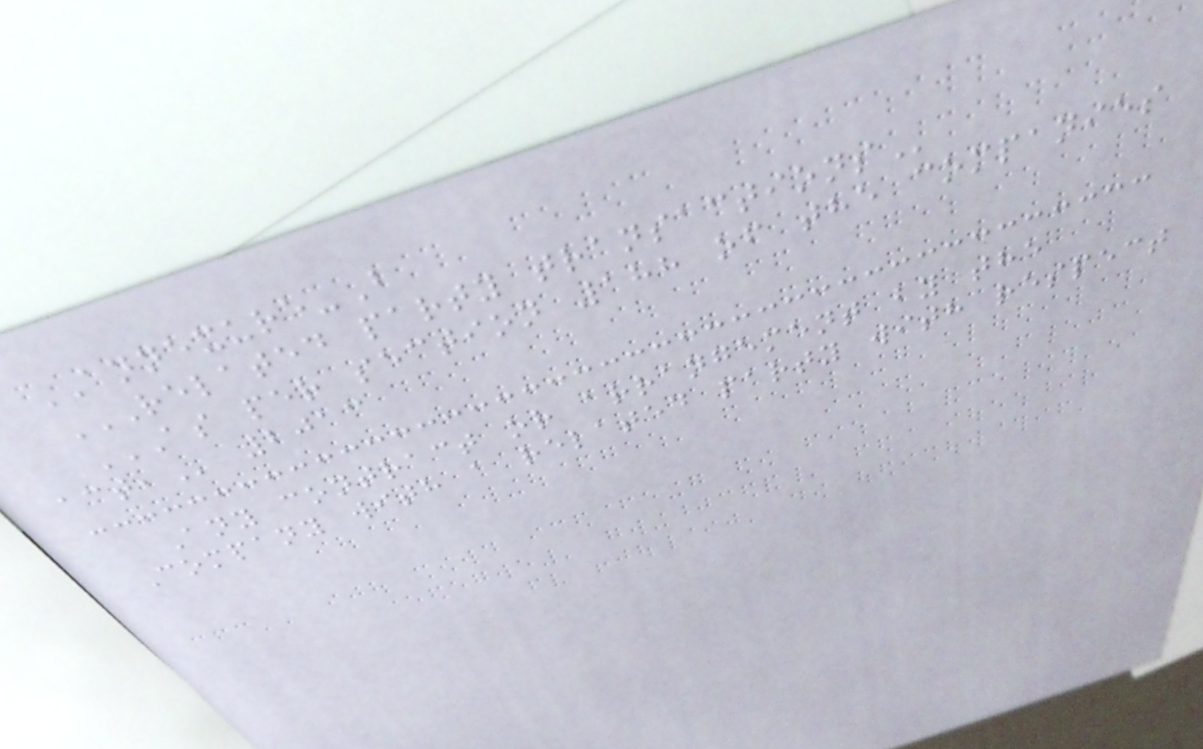ANNEXURE-B
RELATED PARTY TRANSACTIONS
AS PER SECTION 188 OF THE COMPANIES
ACT, 2013
Any contract or arrangement by the
Company with a related party with respect
